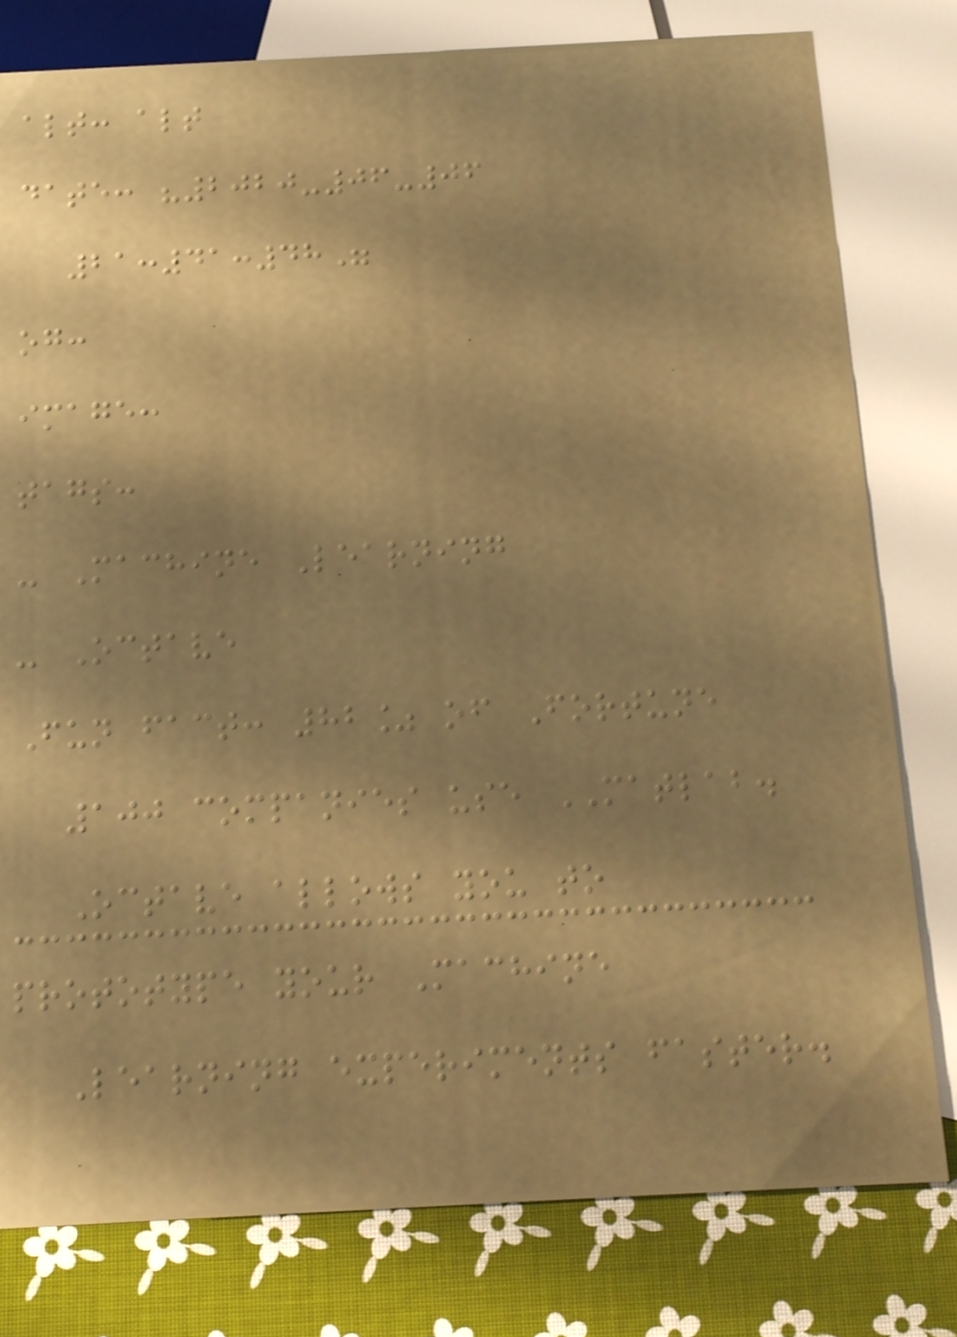alt: alt
date: "2020-06-06
21:41:48"
og:
image:
tags:
- Machine Learning
- Octave
Fun fact: 82% of Fortune
100 companies use MATLAB.
Octave allows you to
prototype your Machine
Learning experiments faster.
